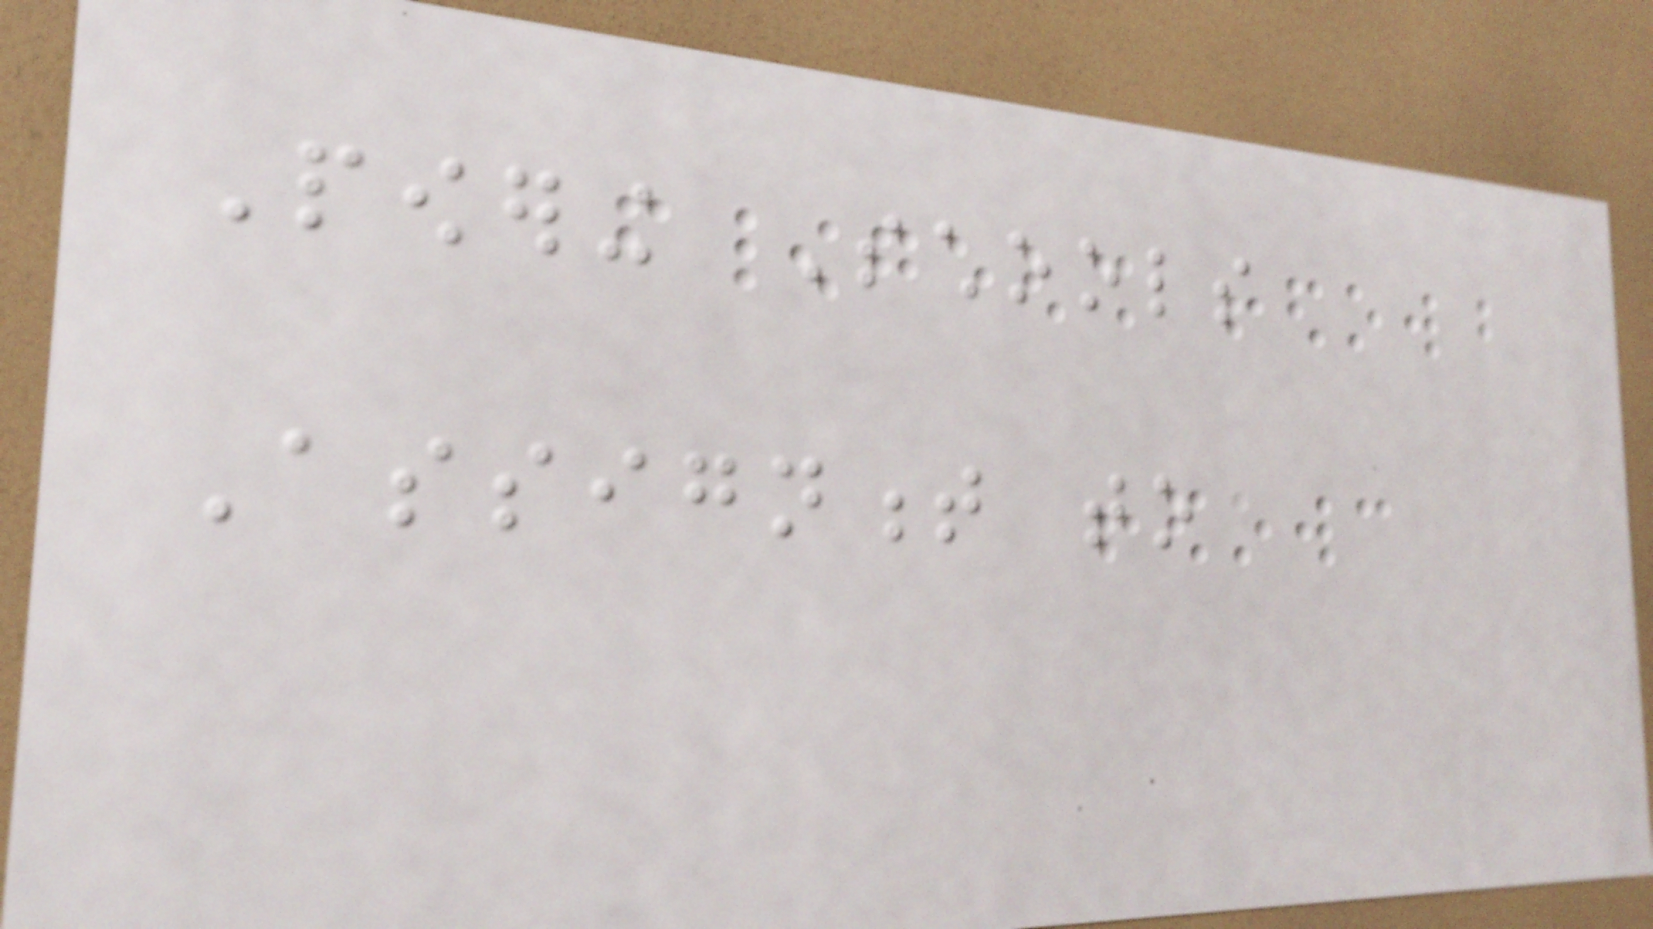Powering Schools
Assignment to
